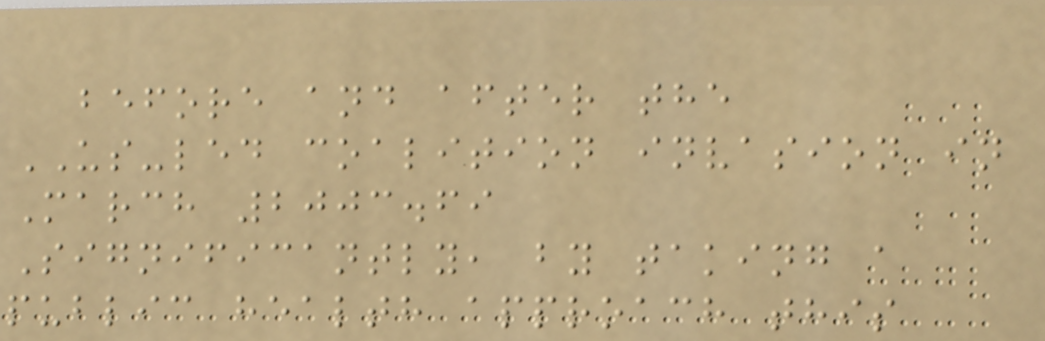before and after the
US-led coalition invasion in
March 2003.69
Significantly, by taking a
public health approach this
